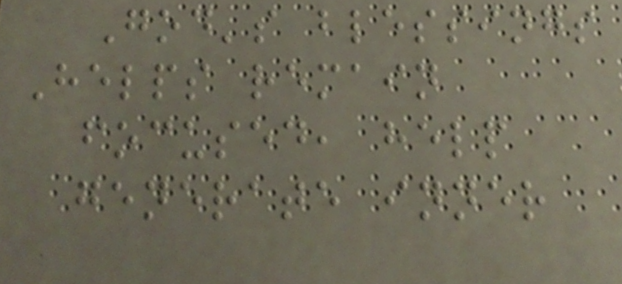God's blessings
Helps remain
focused, help
generate inner
